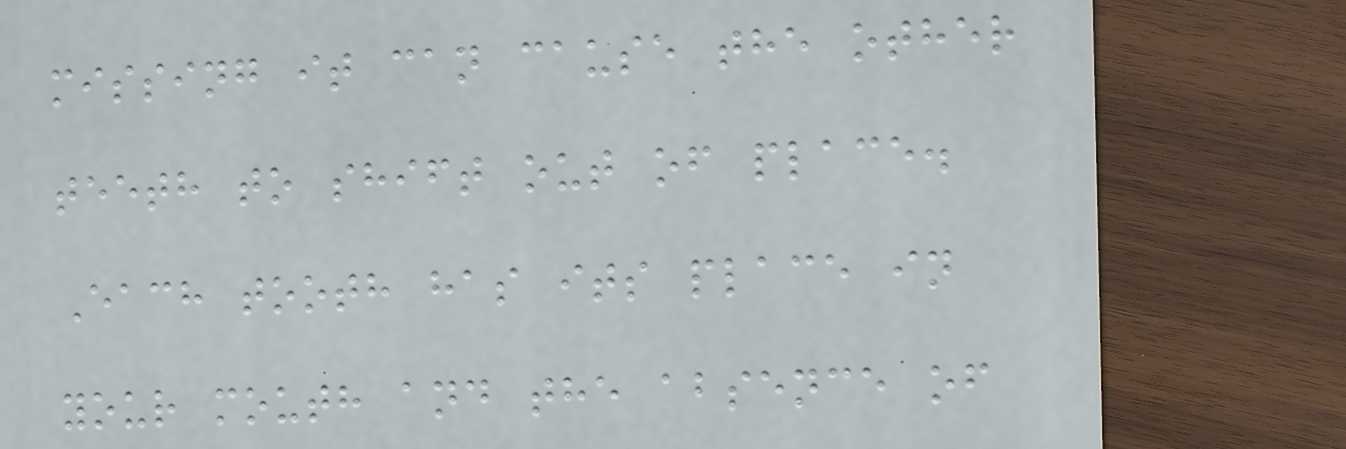missing it can cause the other
teeth to shift out of place.
Each tooth has its place in
your mouth and the absence of
